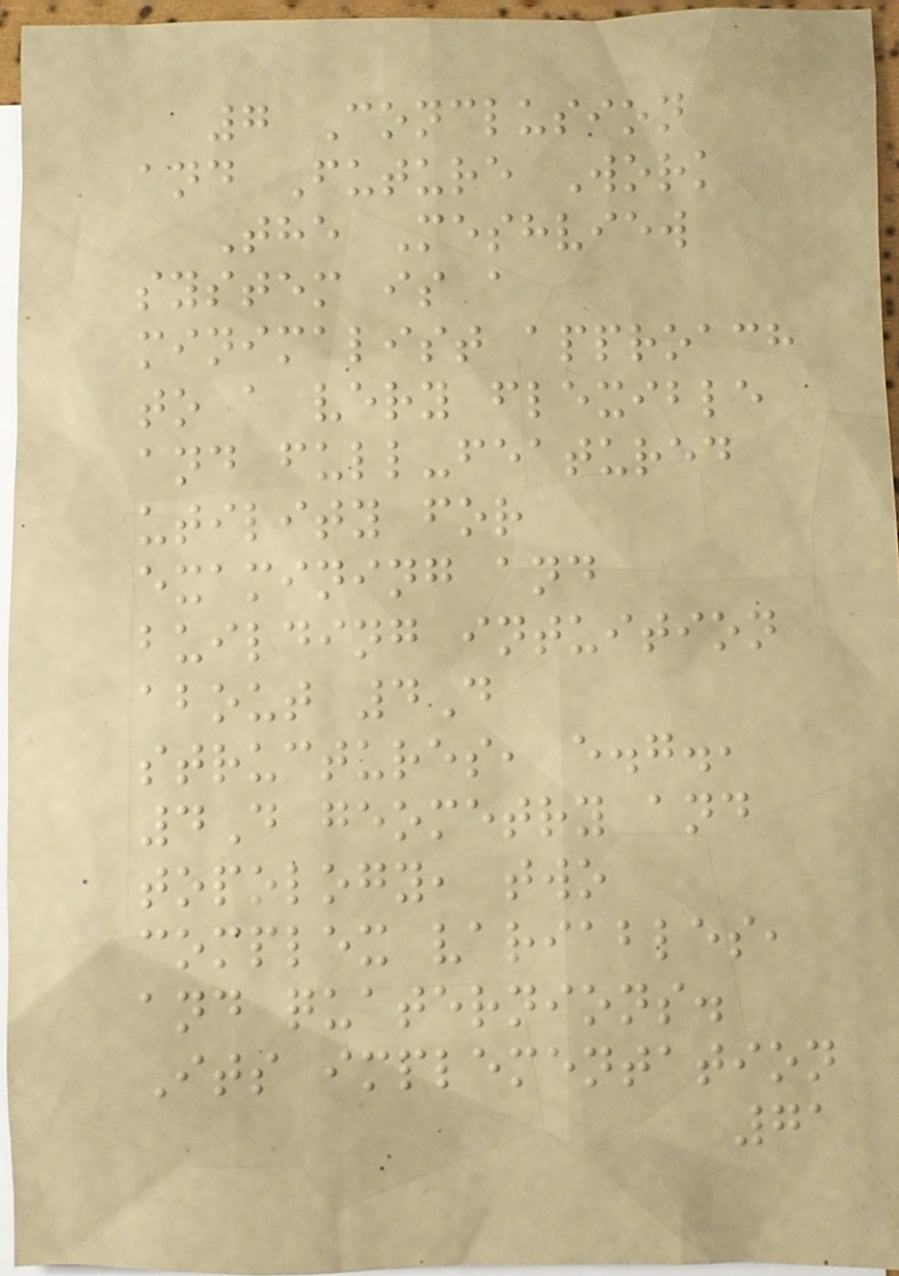7 Conclusion
and Future Work
The Meshview
system is a
minimalist approach
to a very flexible
and full-featured
utility for
examining and
building intuition
about 4D
structures, e.g.,
4D geometry and
topology, two
complex variables,
and quaternions.
Its implementation
71
